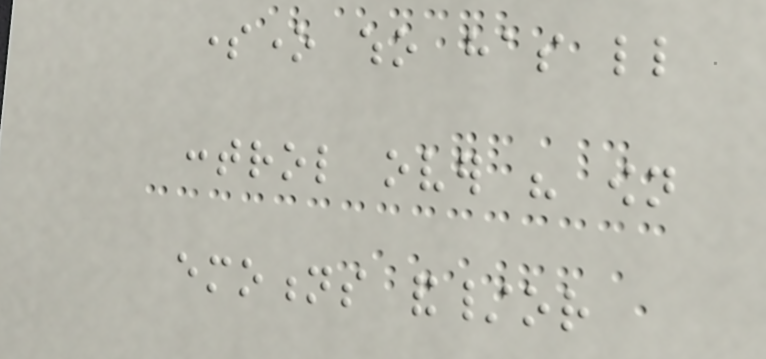someone who has little
control over his own
emotions and/or
